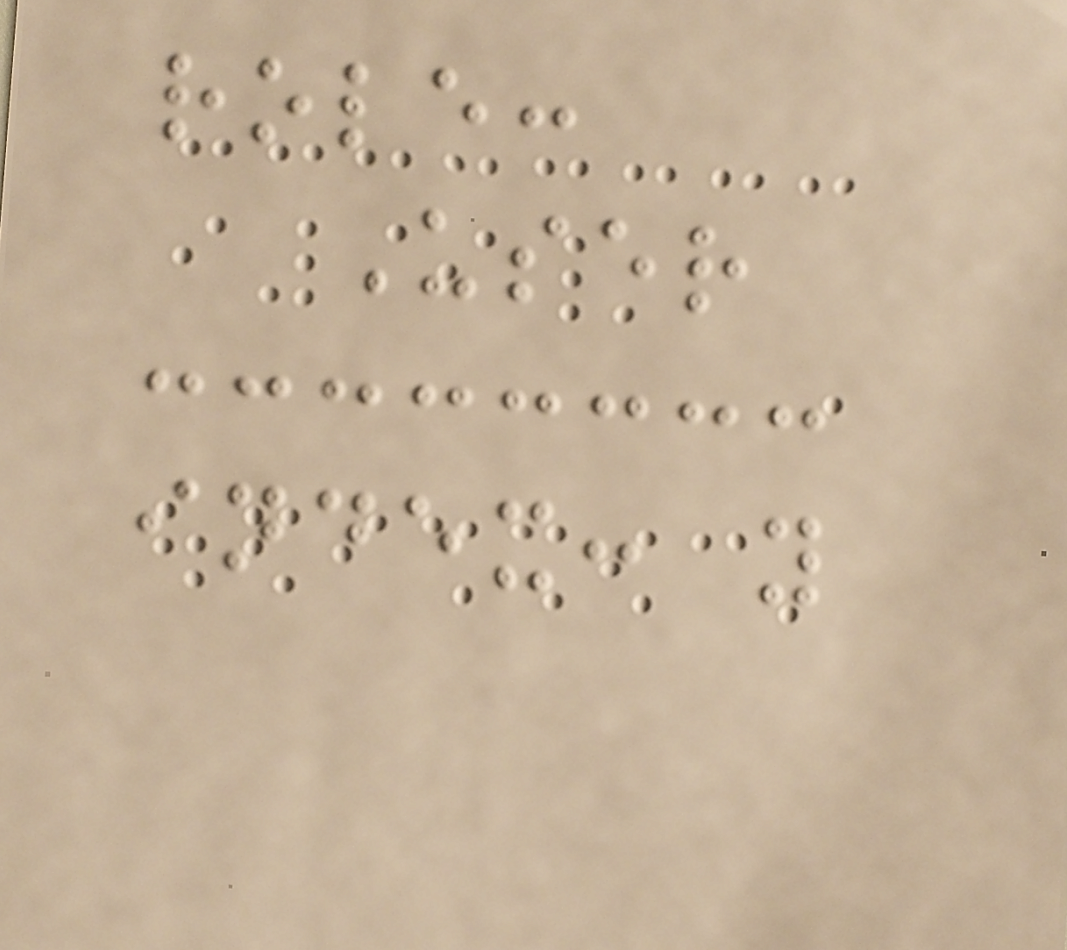role:
User
index: y
